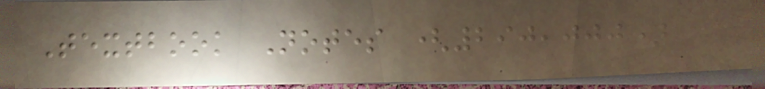Textbook Notes (290,000)
